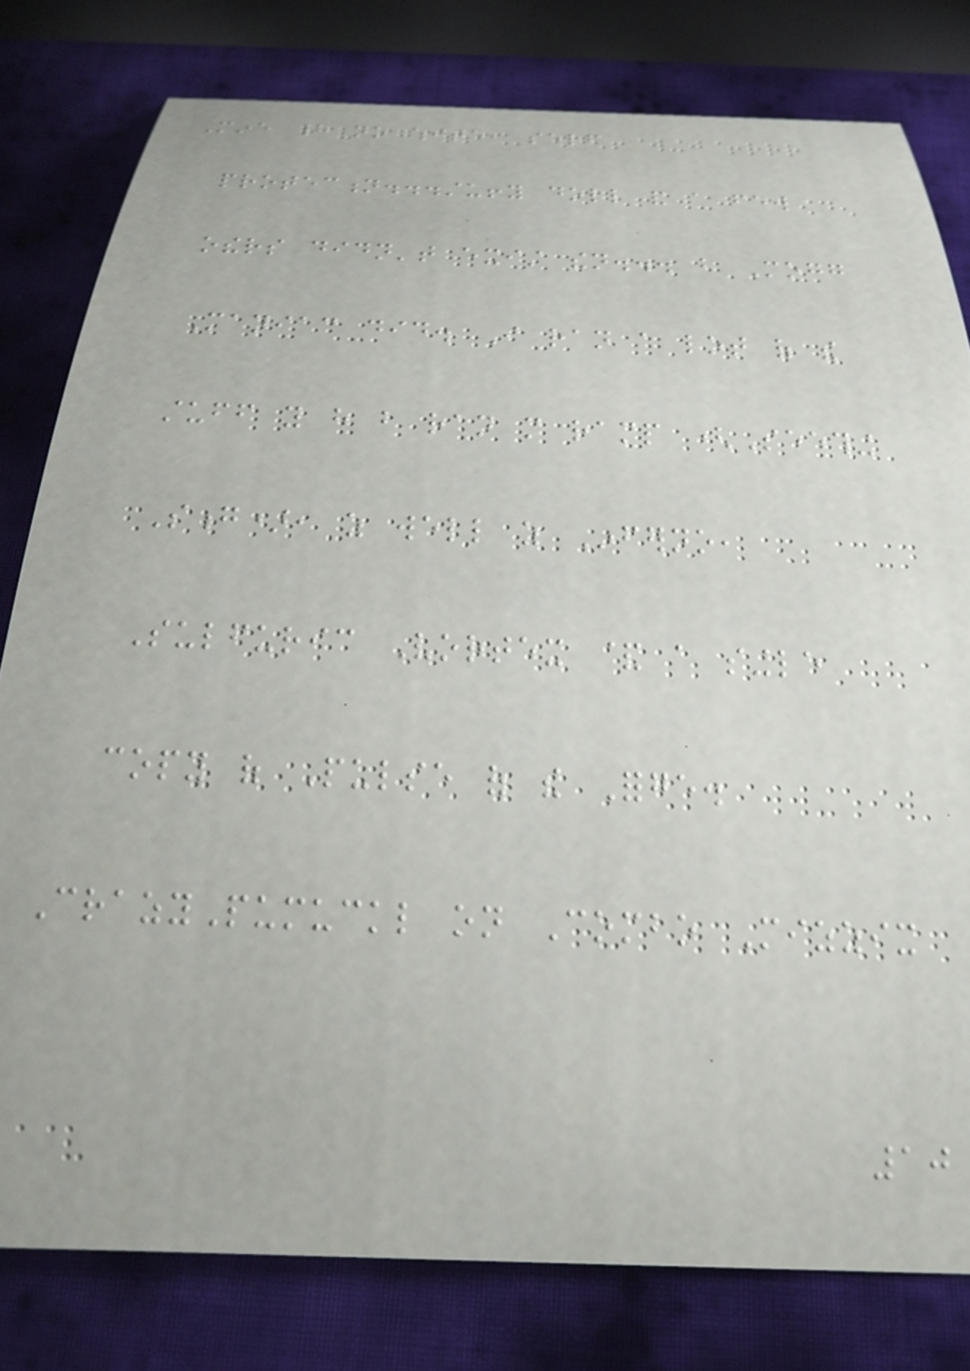Mine had no white, self
protection...stuffy doll and a few
others didn't exist then... but Mogg
Maniac did. I ran a lot of the
stuff you have but ran more ramp (Seething
Song), as well as Inferno,
Sulfuric Vortex & a single
copy of Pulse of the Forge.
CrazyPumuckl on Combo Mizzix
10
